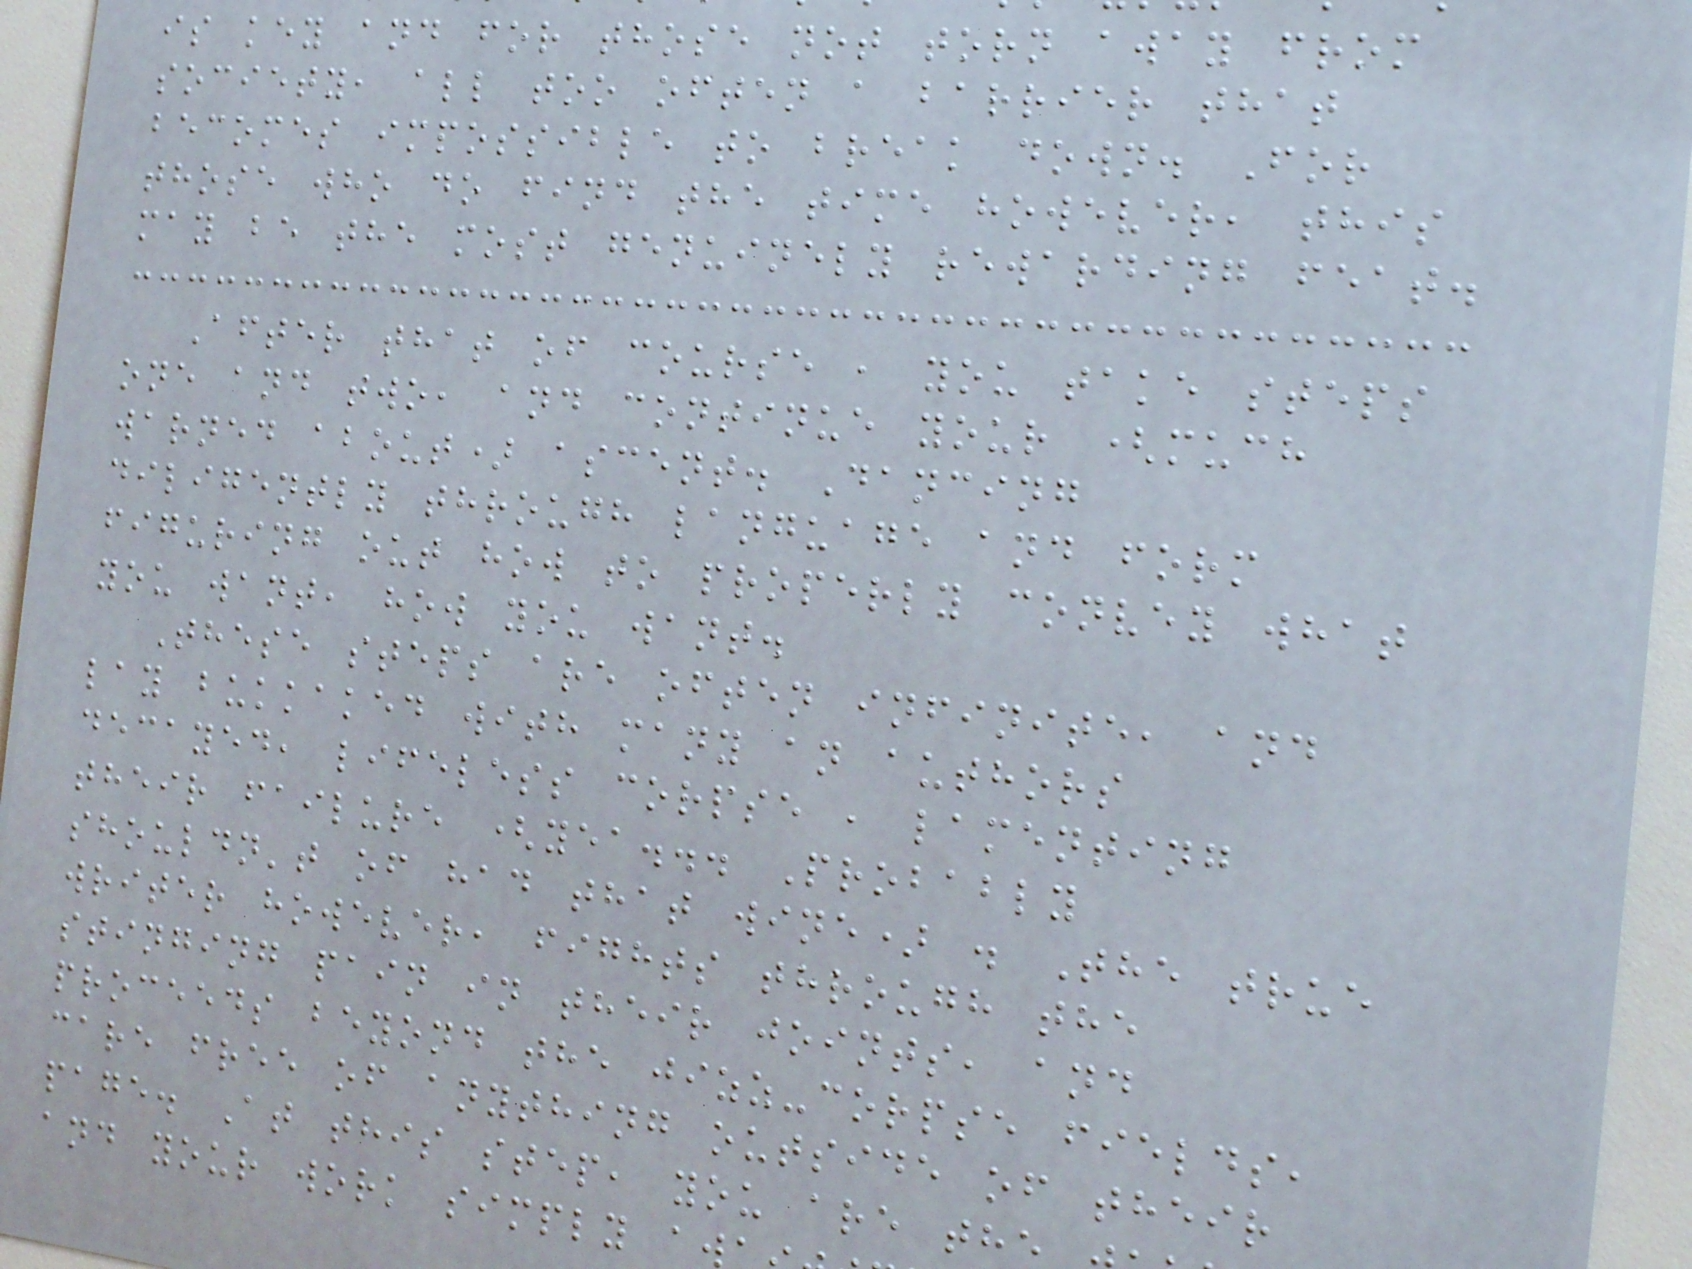is key and for those not torn away from
society, all too often a barrier that
becomes impossible to break down. For
those who do find the time however, this
may be the most genuinely rewarding feat.
After that of course , you take steps
one and two, and continue your (much
warned about) ascent. Dancing
diligently through language and form
figuring out how to properly convey what
you want, how you want.
These steps are often infinite, and
lay bukkaked with many an authors
decayed, lifeless corpse , lamenting
their failure (yea... Probably
shouldn't of had that wine) . The true
writer however, fights through the
stinging pain in their joints, and
proceeds beyond the jizz-corpse fields,
care free of anything outside of their
page. At this step, you are th
and your work simply a
